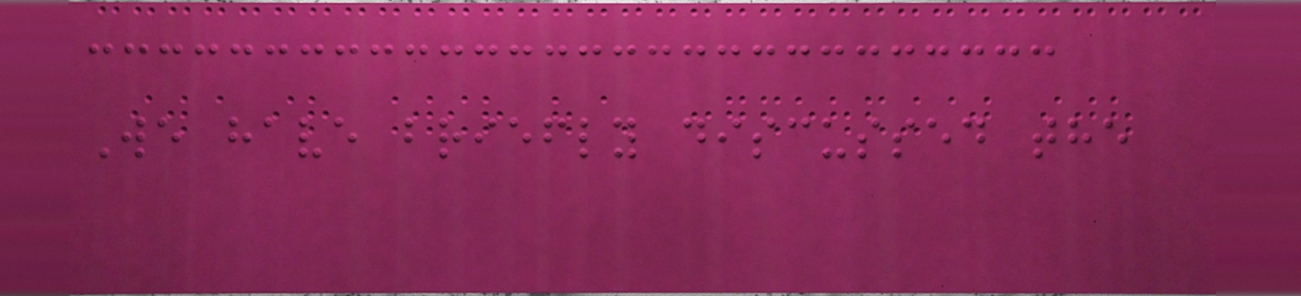We have briefly discussed the
